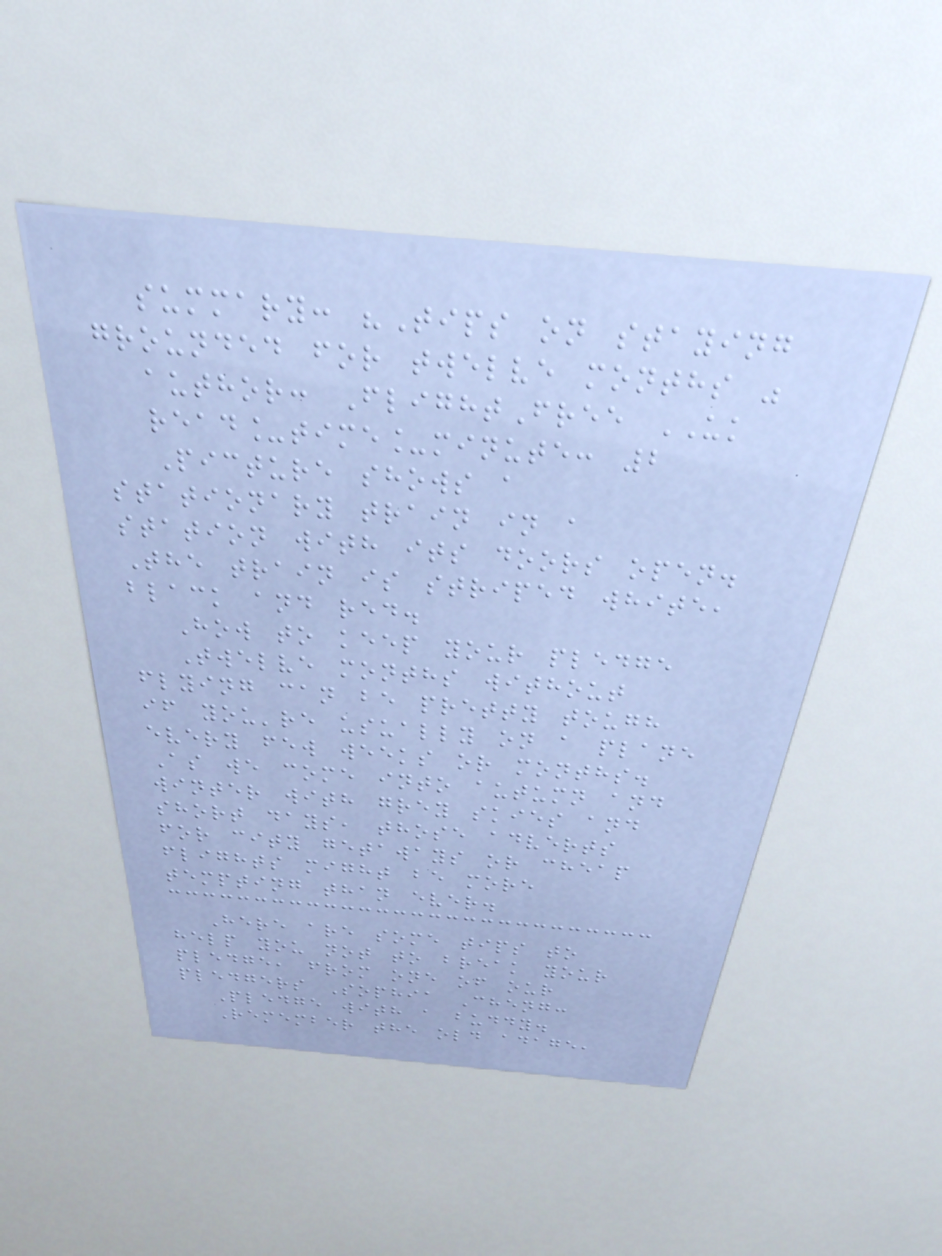summary: "Tips on staying
grounded for twelve months "
author: FlightFree UK
read_time_minute: 2
Picture shows a
stationary train in a
station with its doors open.
The train is striped white,
black and red.
How to keep your pledge
Twelve months without
flying can be pretty tough
if you're usually on a plane
every few weeks or months.
As we come into autumn and
winter with grey skies and
short days, those adverts
for city getaways or cheap
flights might be more
tempting than ever.
Here are some tips to
help you not to break your
pledge, from one of our
pledgers Sophia Cheng:
Pledge with a buddy.
Remember the old adage,
